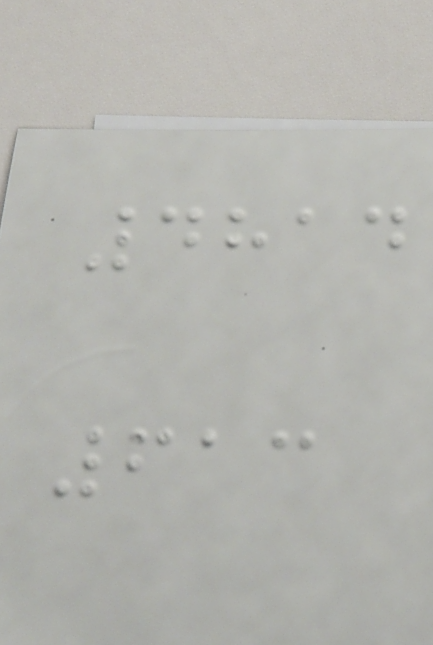4814
613
